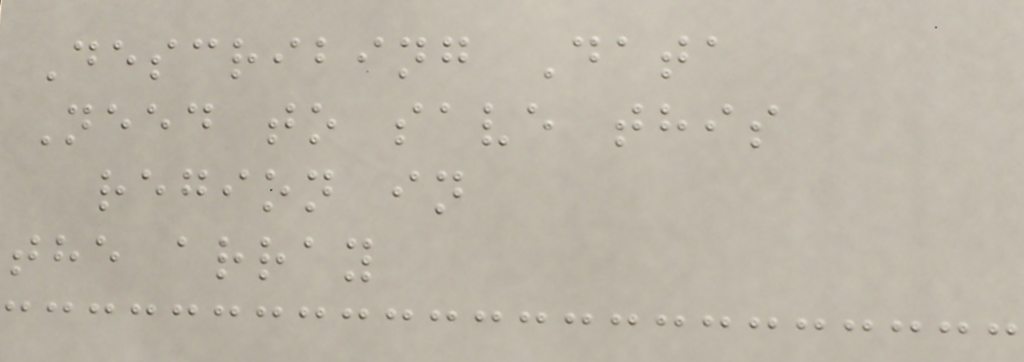Describing Data
Need to save this
region in
the array
